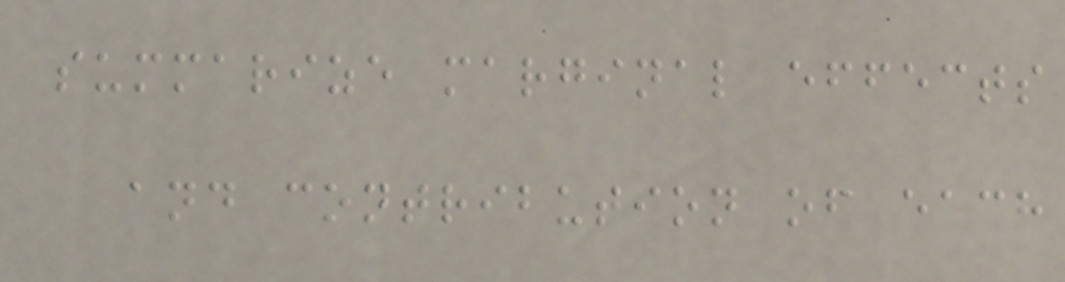summarize marginal effects
and contribution of each
